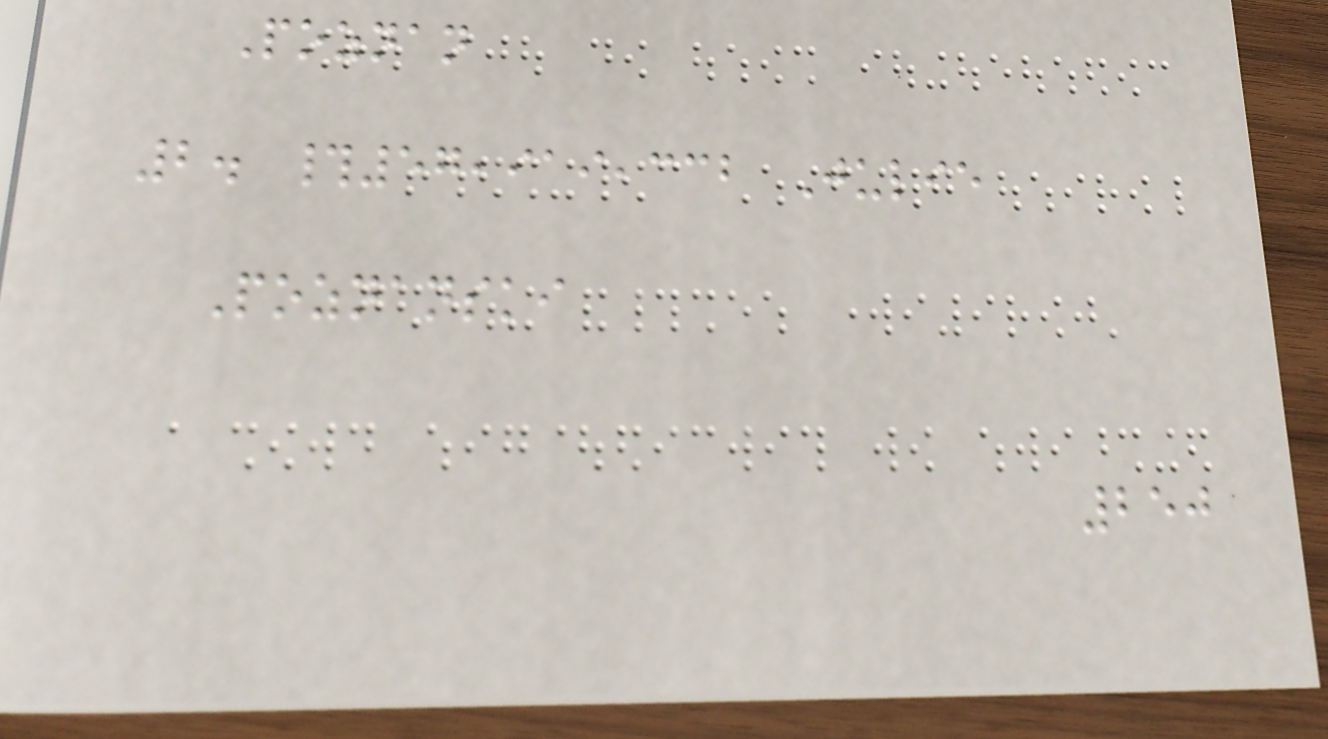Poznan
2. #57,919,332 Julie
Poznanski
250
